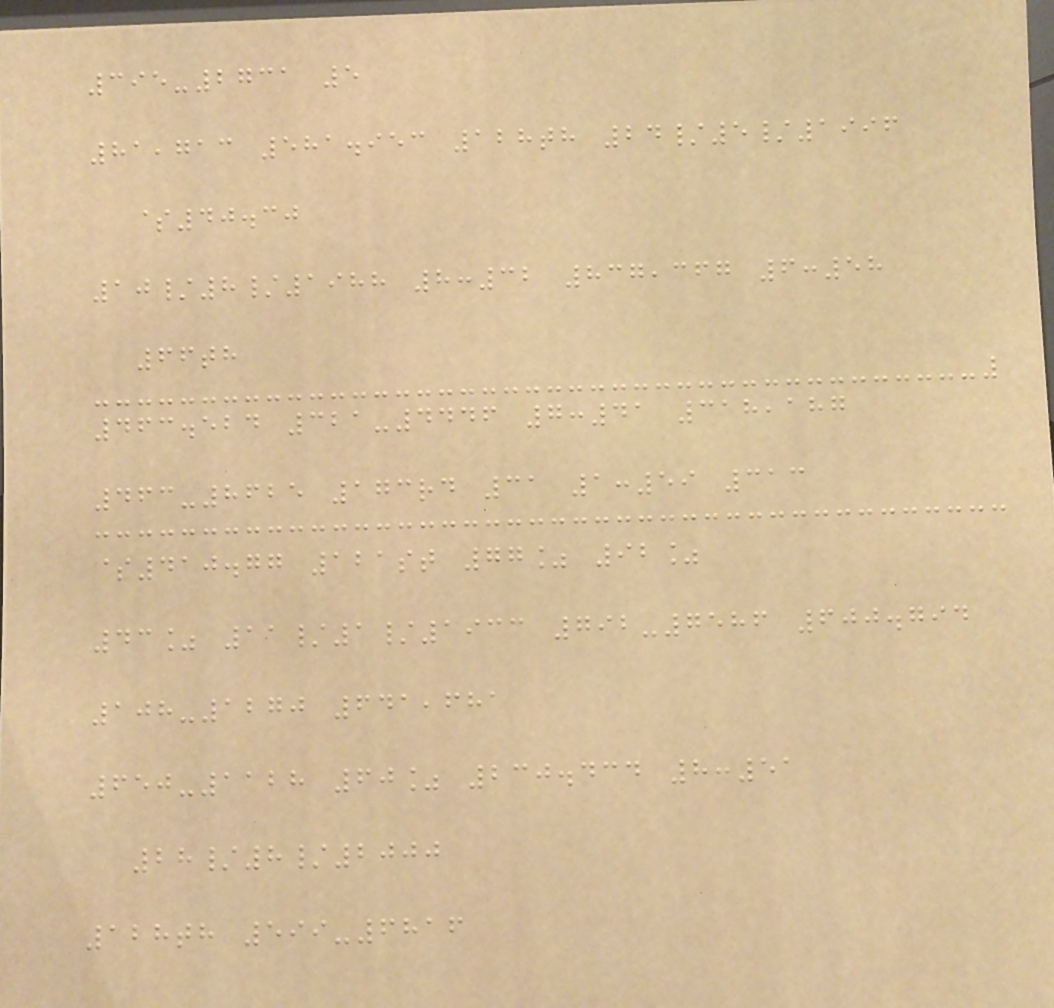395-2731 5
81,713 581.953 128th 24/5/1996
$40.30
10/8/1988 8:32 837,367 6:58
66th
463.524 321-4446 7:41 318,187
463-8625 173rd 31 1:59 313
$410.77 121st 77% 92%
43% 11/1/1933 792-7586 600.794
108-1270 641,681
650-1128 60% 230.434 8:51
28/8/2000
128th 599-6816
